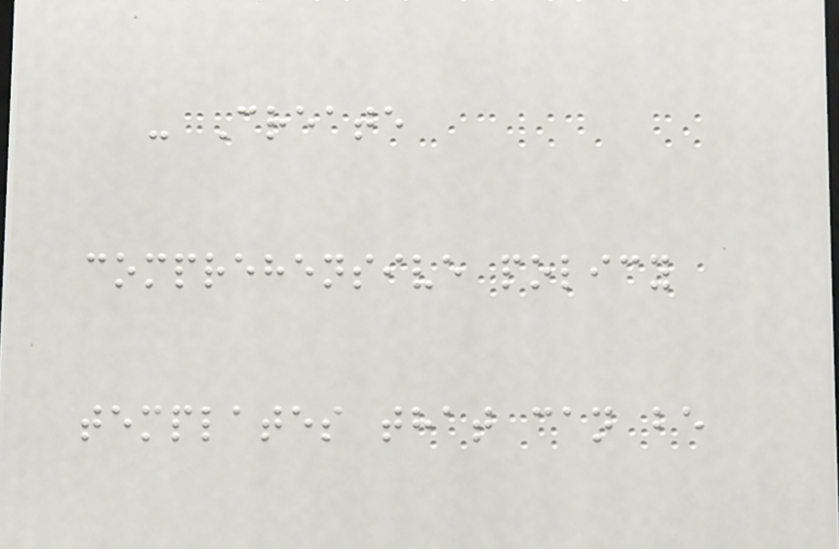- Create
comprehensive policy
templates that can be
